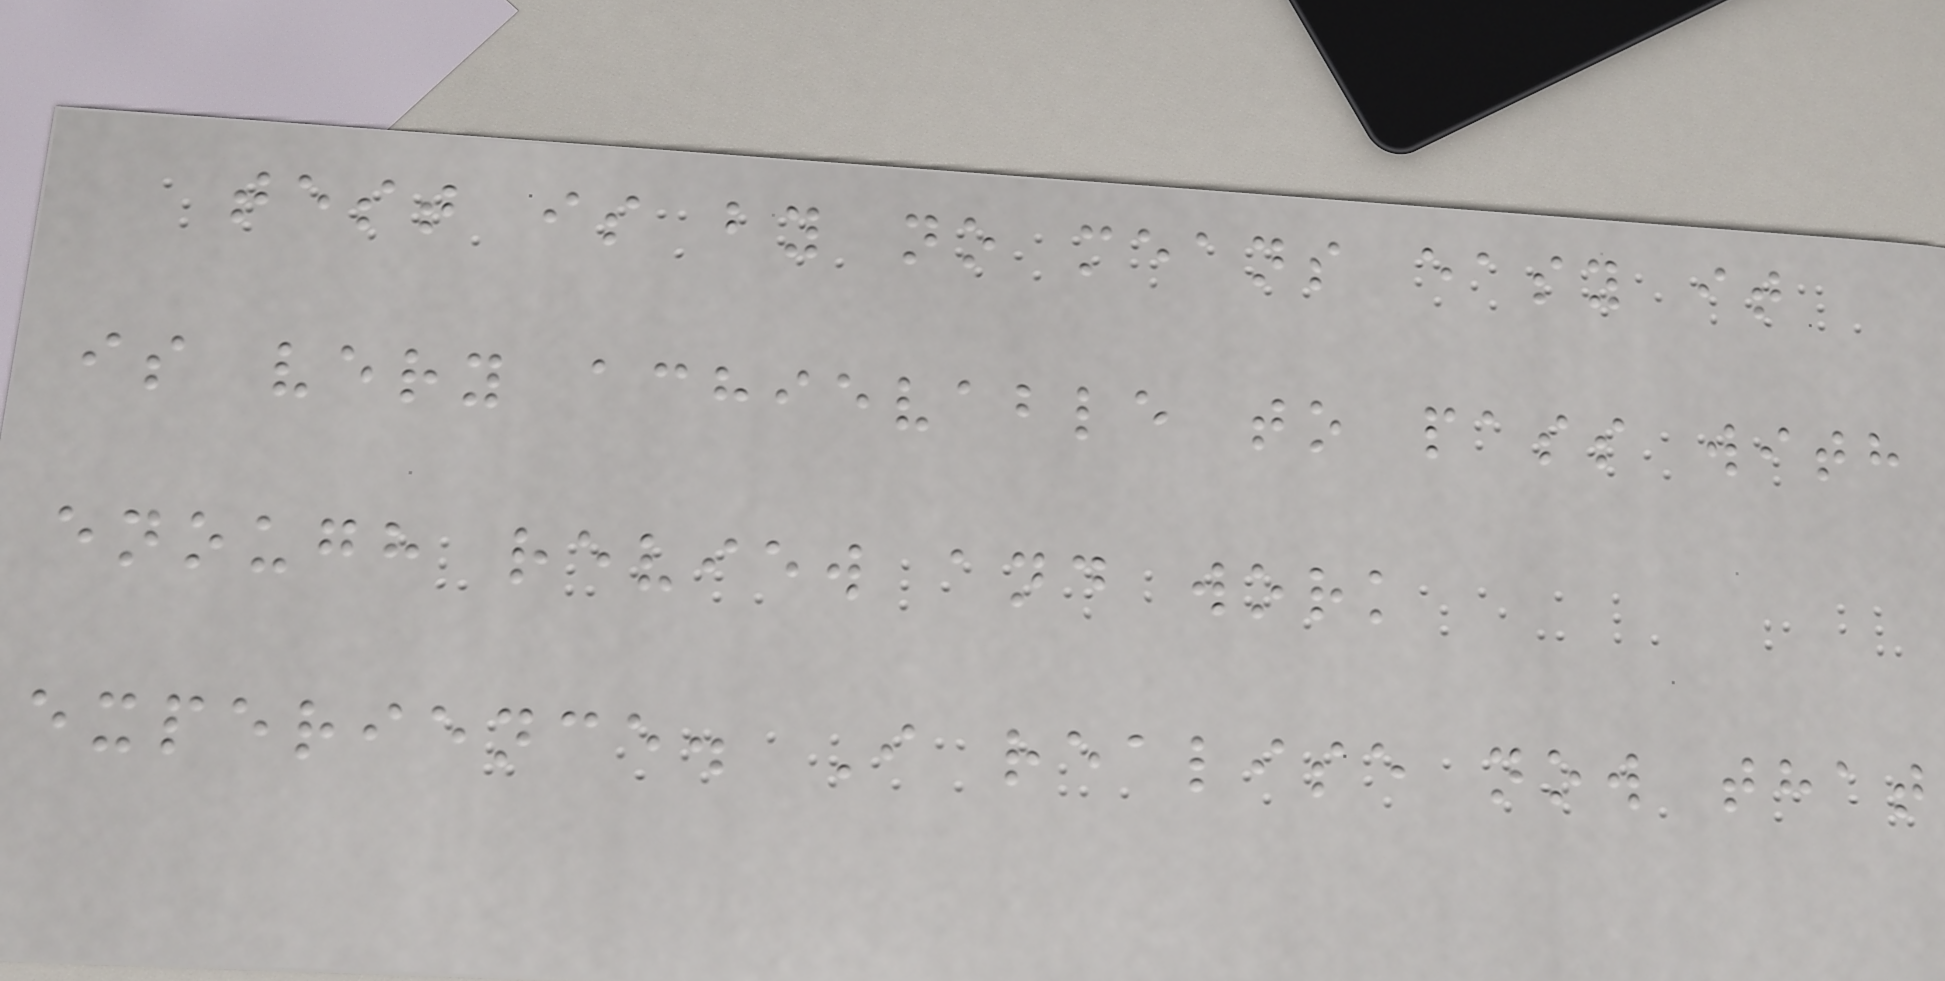test is by no means easy it
is very achievable to pass with
enough review and work
experience. I realise now that
